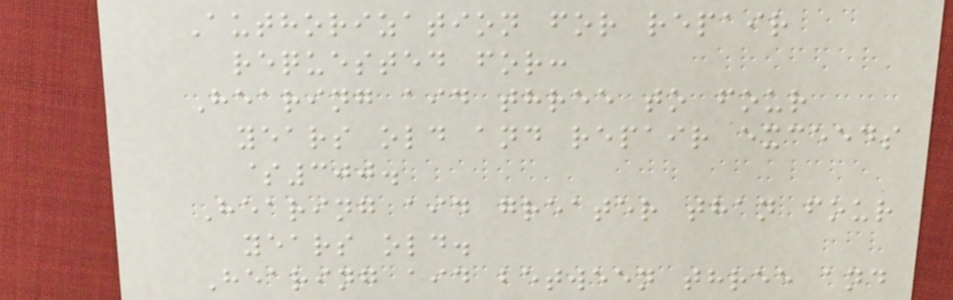Authorization for repair
requested for:
Hearing aid three to four
years old and repair exceeds
$300.
Hearing aid greater than four
years old.
Hearing aid between three and
